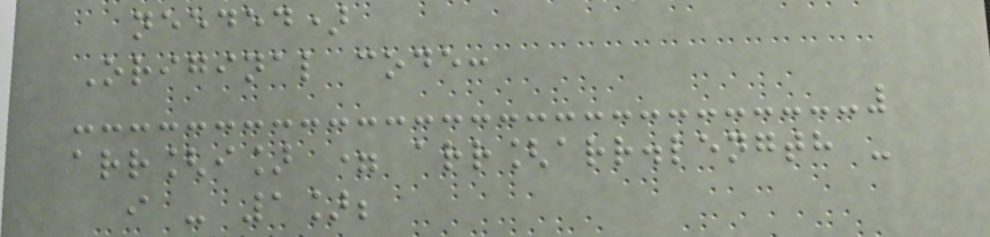needed)
Original code:
arr[i] = arr[arr.length -
i - 1];
